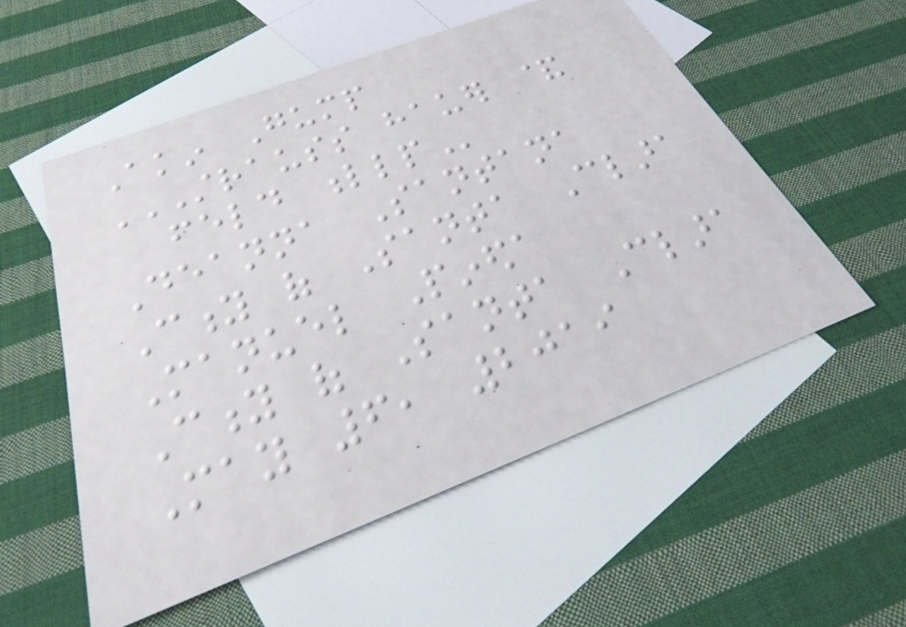Akin Gump
STRAUSS HAUER &
FELD LLP
Deanna Santana
City of Santa Clara
Manuel Pineda
City of Santa Clara
May 6, 2019
